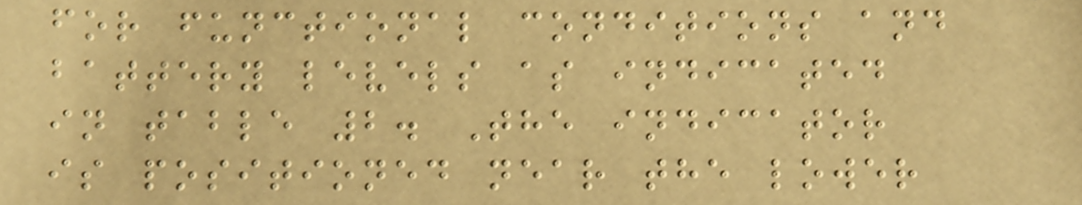for functional conditions and
battery levels as indicated
in table 2. The indicator
is positioned near the lower
